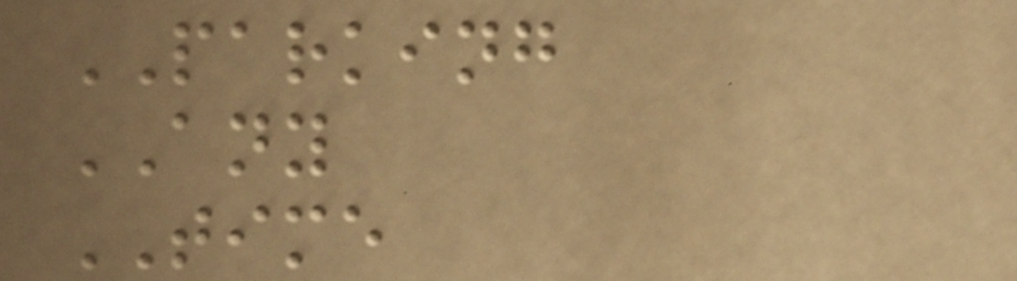PARKING
ANY
TIME
